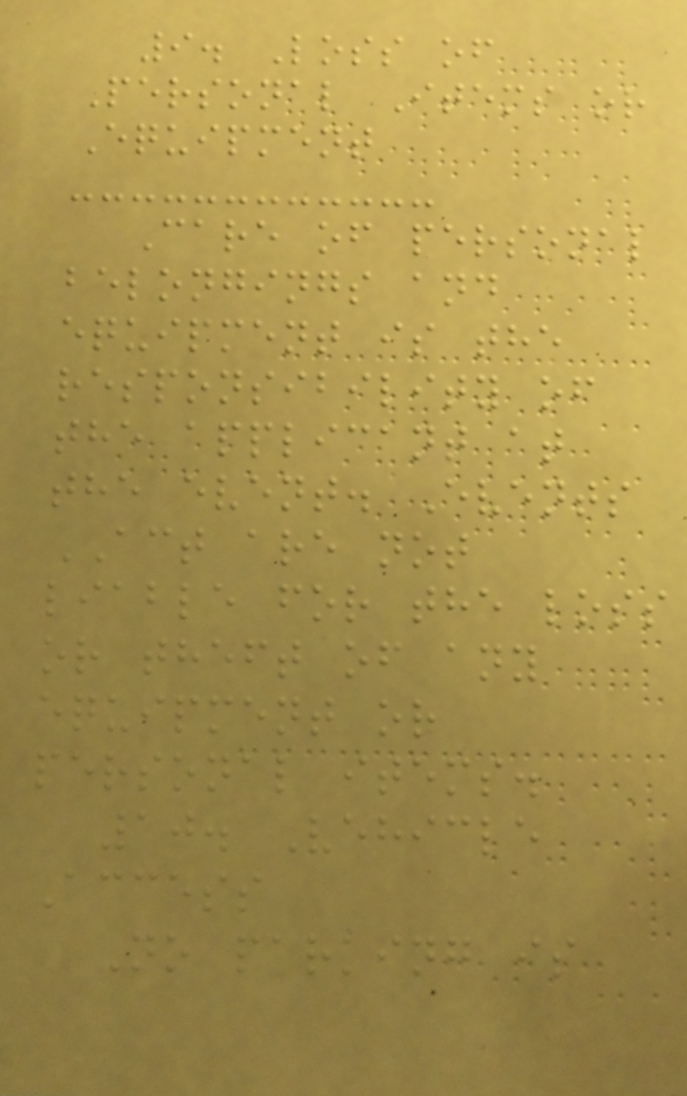9. Loss of
Personal Items or
Equipment
Care of personal
belongings and
equipment is the
responsibility of
the applicant at
the event. Events
ACT are not
liable for the loss
or theft of any
equipment or
personal items.
10. Vehicle
Access
No parking is
